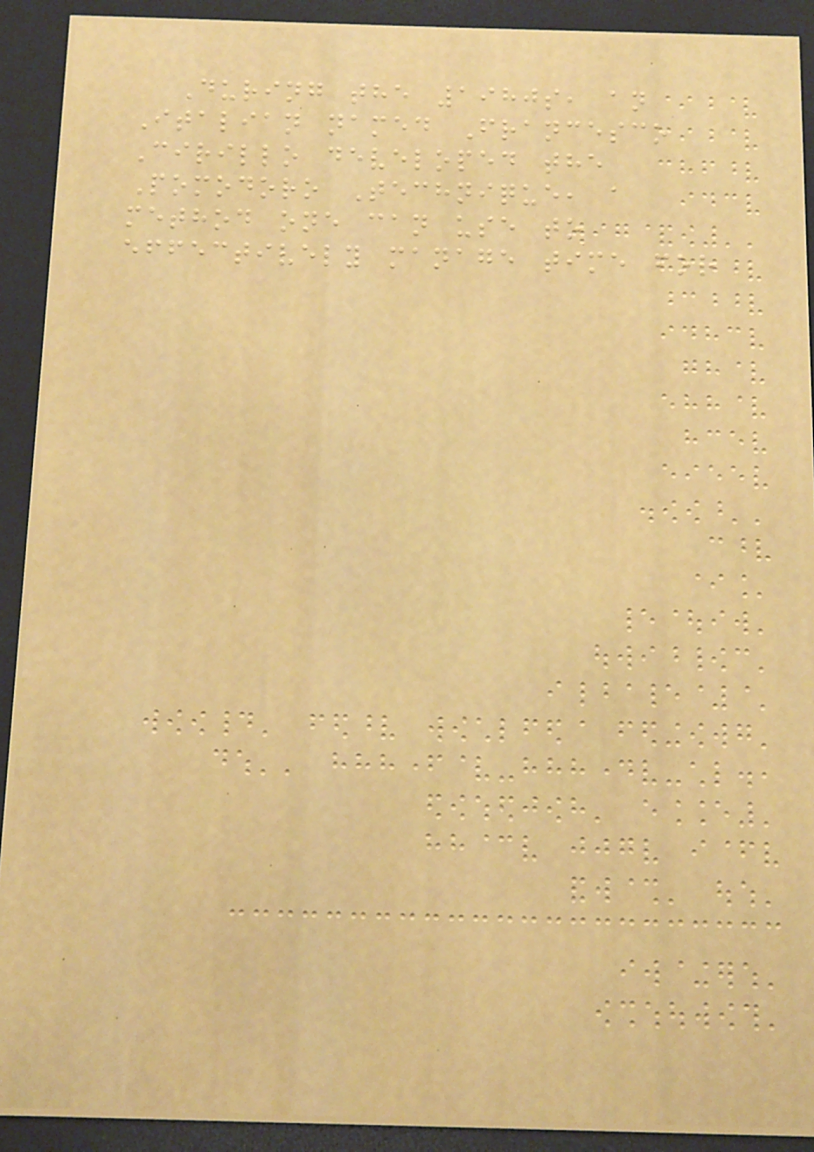During the 1980s, an
Italian named Francesco
Cirillo developed the
Pomodoro Technique, a
method one can use to
effectively manage time for
